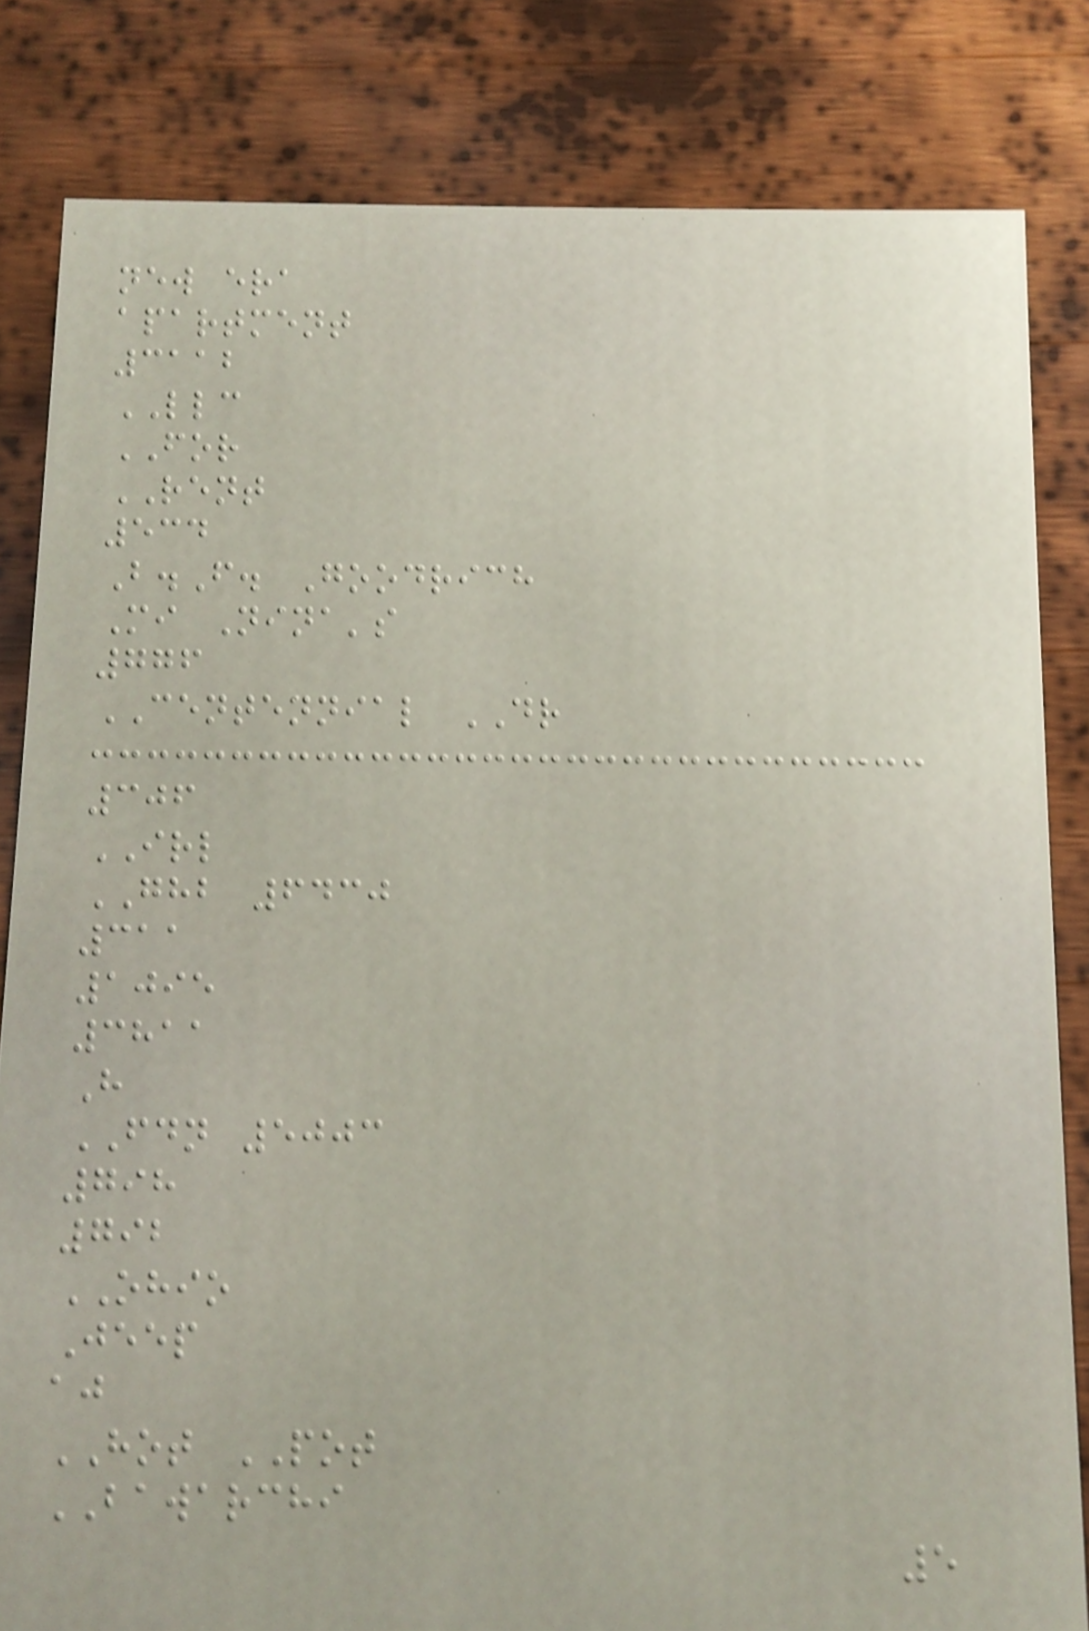new era
apartment
3112
LLC
FOR
RENT
534
B.F. Goodrich
Mi Nina's
776
CENTENNIAL DR
306
IRL
GHB 6430
311
1095
3811
H
FDN 5003
798
792
OHIO
Jeep
aj
HOT POT
BAWARCHI
5
